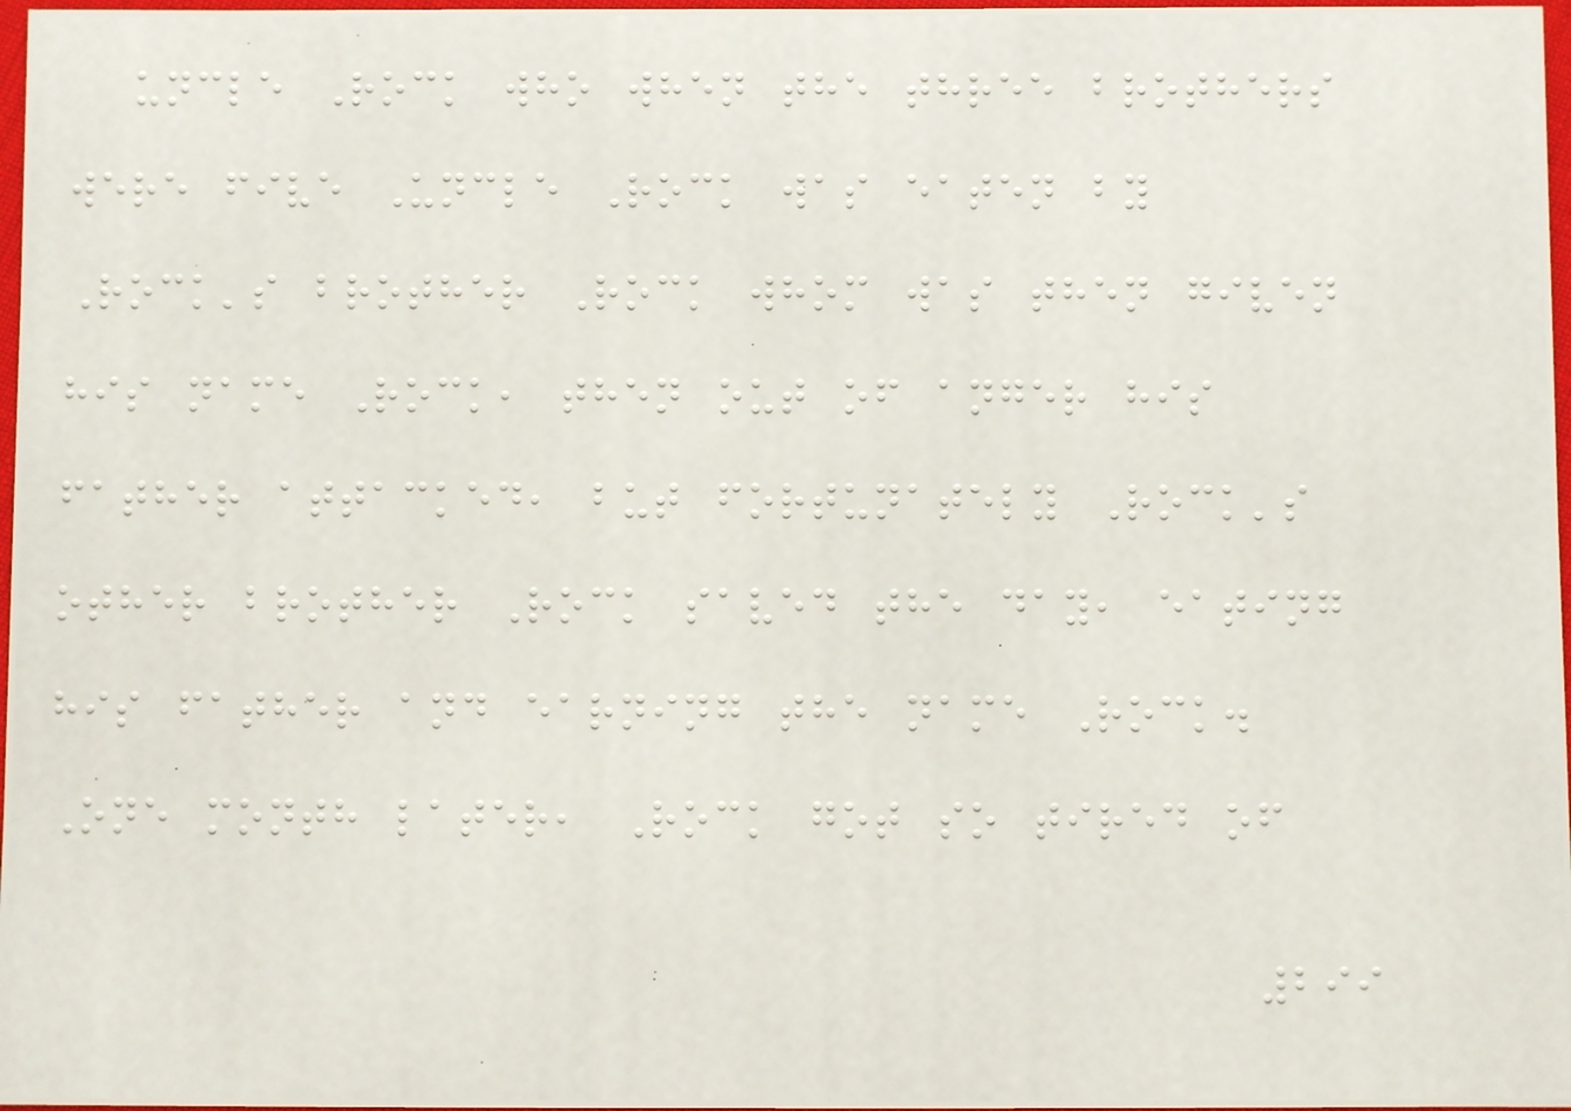uncle Rock who when the three brothers
were five Uncle Rock was eaten by
Rock's brother Rock whom was then given
his name Rock, then out of anger his
father attacked, but fortunately Rock's
other brother Rock saved the day, eating
his father and earning the name Rock.
One month later, Rock got so tired of
299
